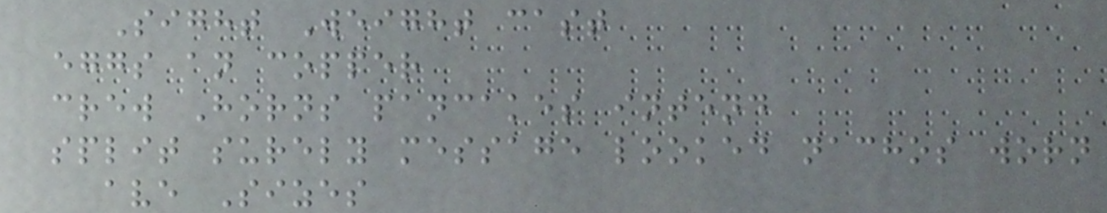Sight Weight cast
eggs an copper
crew Horns pancakes intend
split surely message looked nachos worn
ave Sizes
